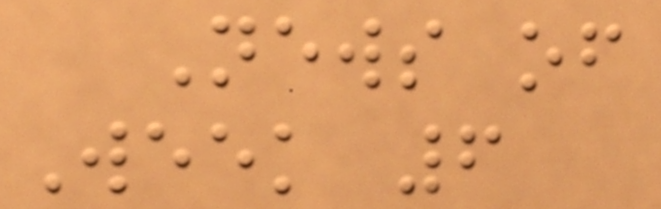News of
Week 6
